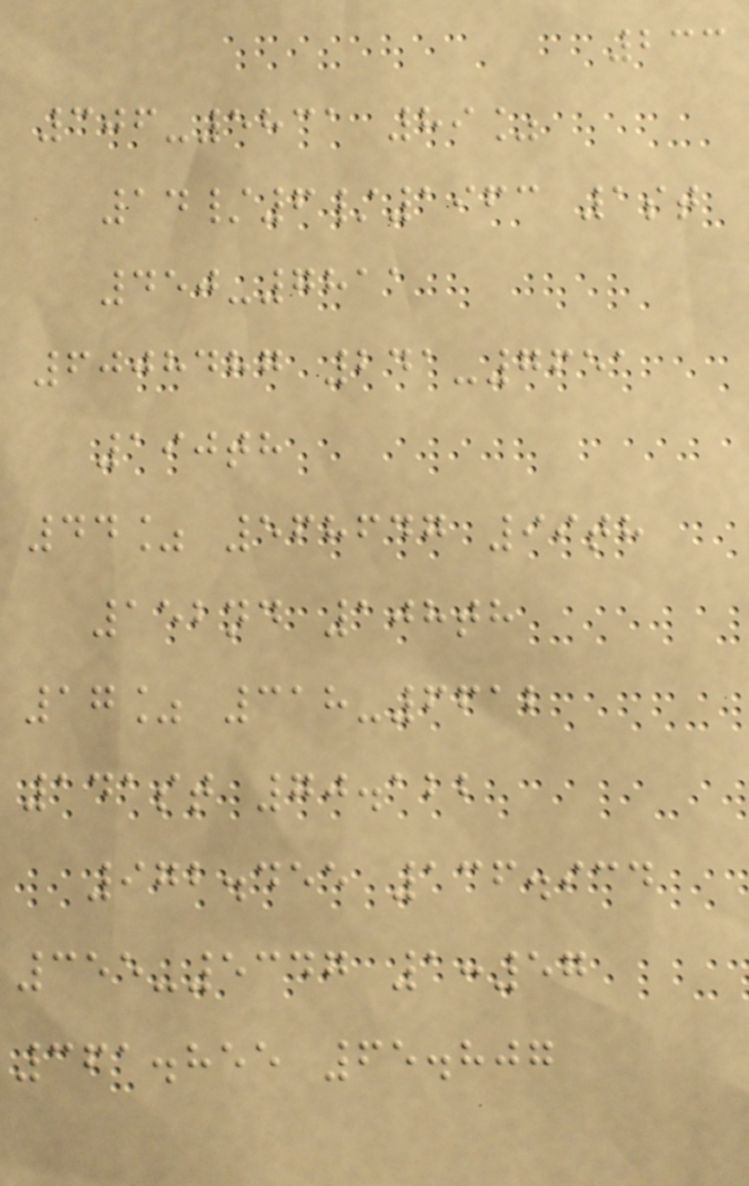233
306-5831 89%
14/6/1963 1st
450-7811
6008487 241-7651
190th
44% 568647 99th
152nd 108th
17% 318-6612
141st 70.122
972.455 136.934
355-5347 1:57
361.855 65.807
